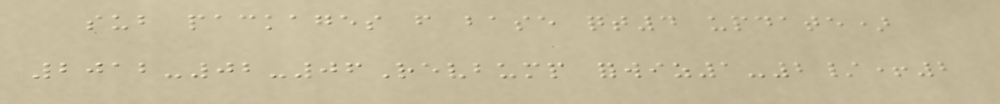sub packages from base qt4 update)
2012-02-06Revbump forwiz1-2/+2
